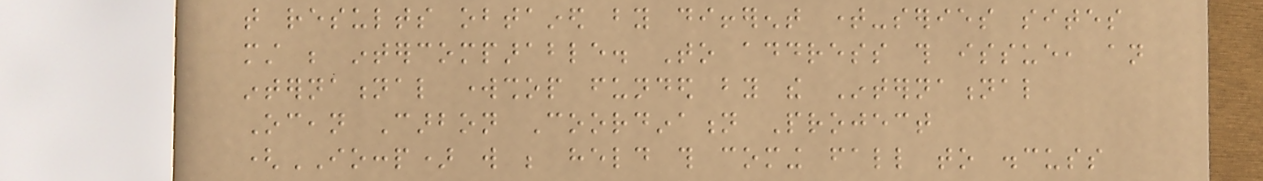that results obtained by different time-series sites
must be intercomparable. To address this issue, an
international workshop funded by the International
Ocean Carbon Coordination Project
(IOCCP) will be held this coming fall to discuss
